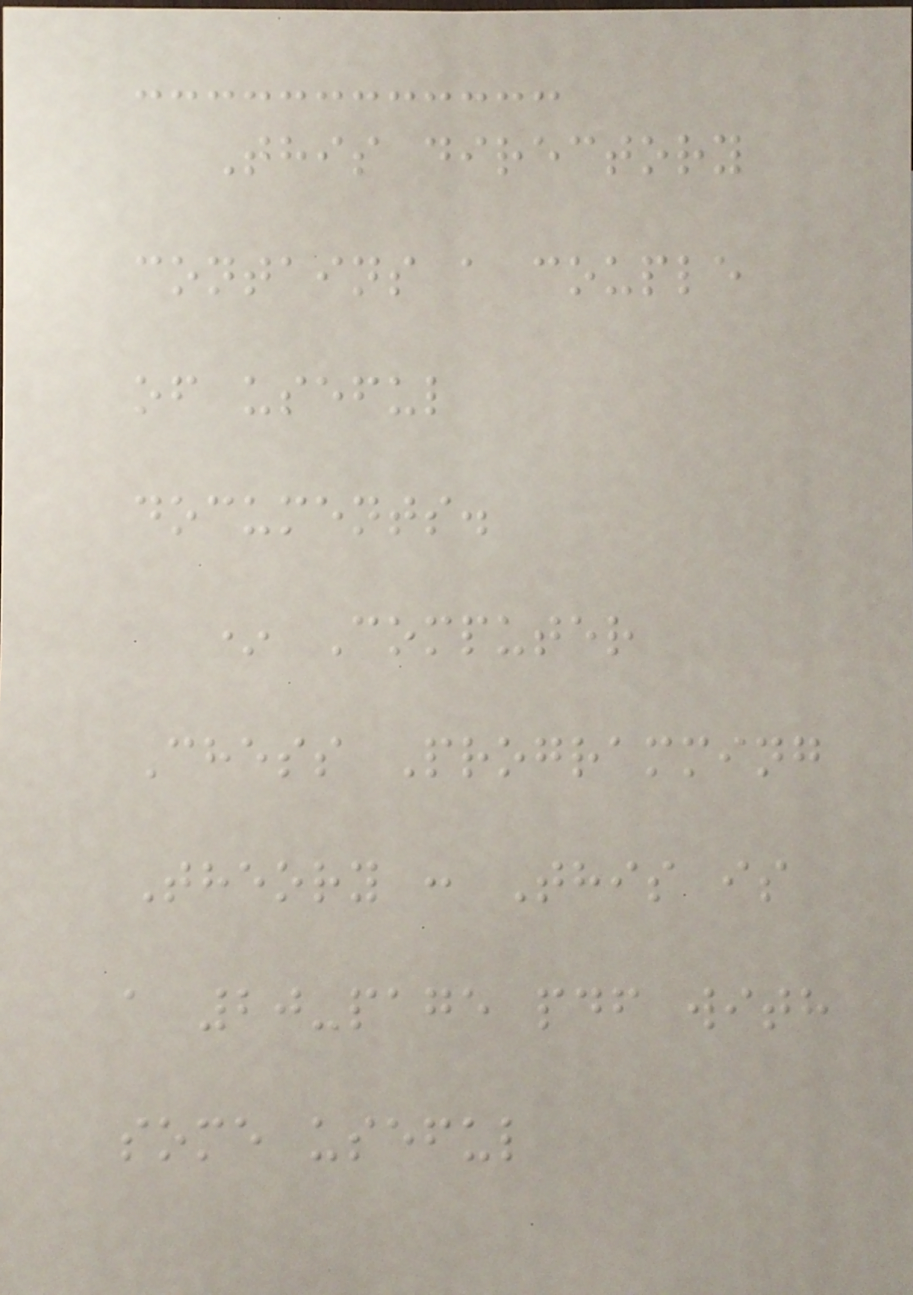This directory
contains a couple
of useful
documents.
* Computer
Chess Programming
Theory : This is
a 20-page pdf with
some useful
